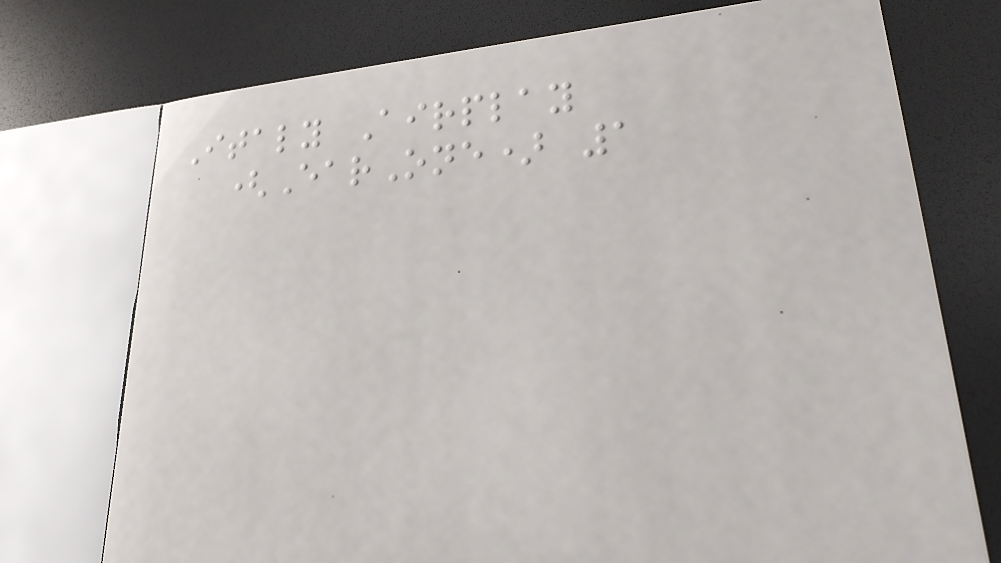Italy Airplay
(EarOne) 1
